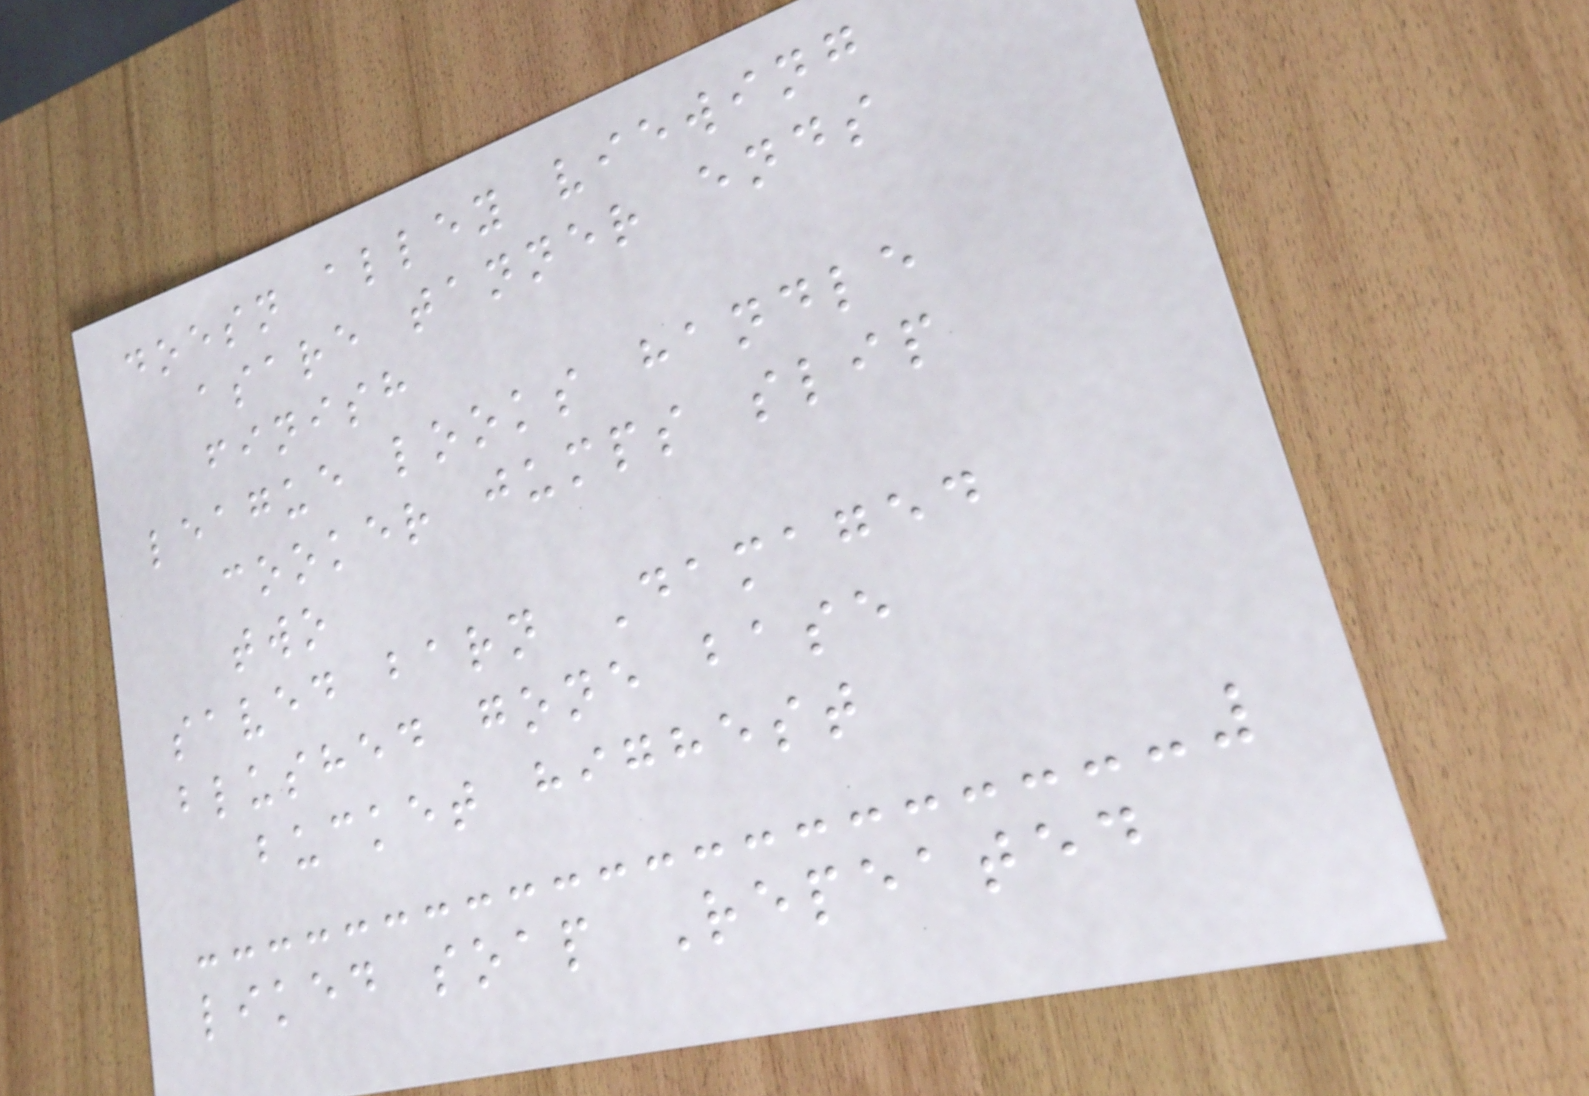doesn alley viewing
asare tanner ends
finish
league looks handle
cooker jumps slip
two
saved barn Damaged
blushed gone base
bucket highest
liked soap Repeated
